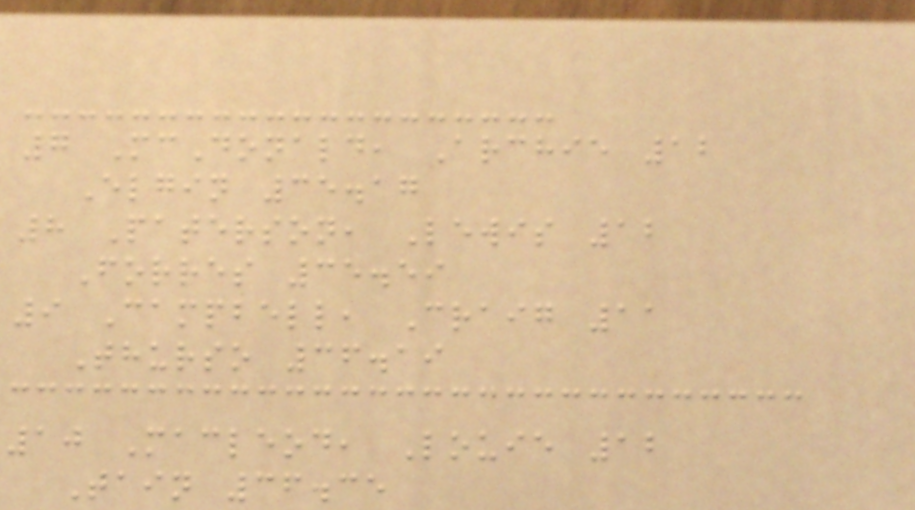7 McDonald, Archie 12
Elgin 35.17
8 Paterson, Lewis 12
Forres 35.59
9 Campbell, Craig 11
Thurso 36.19
10 Macleod, Louie 12
Tain 36.35
